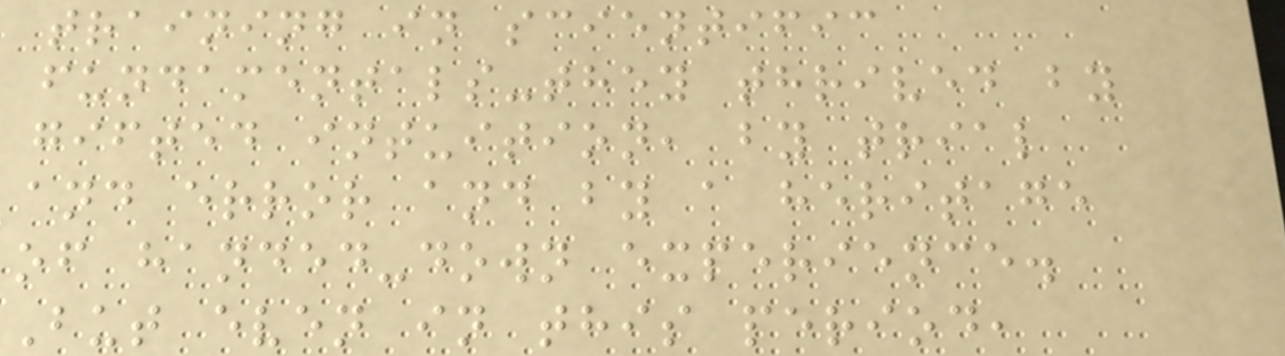training in scientific
fundamentals-they thrived by
gifted intuition, by trial
and error and by a heritage
of handed-down experience.
But even in this period,
